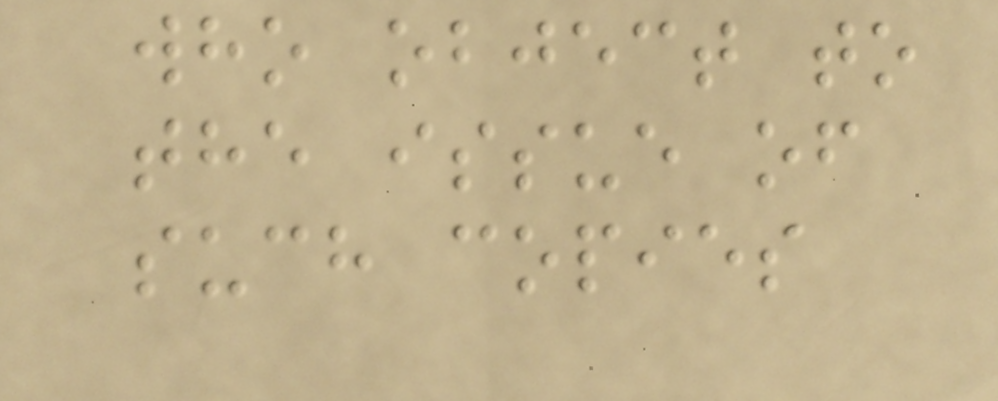who object to
the issue of
such copies
